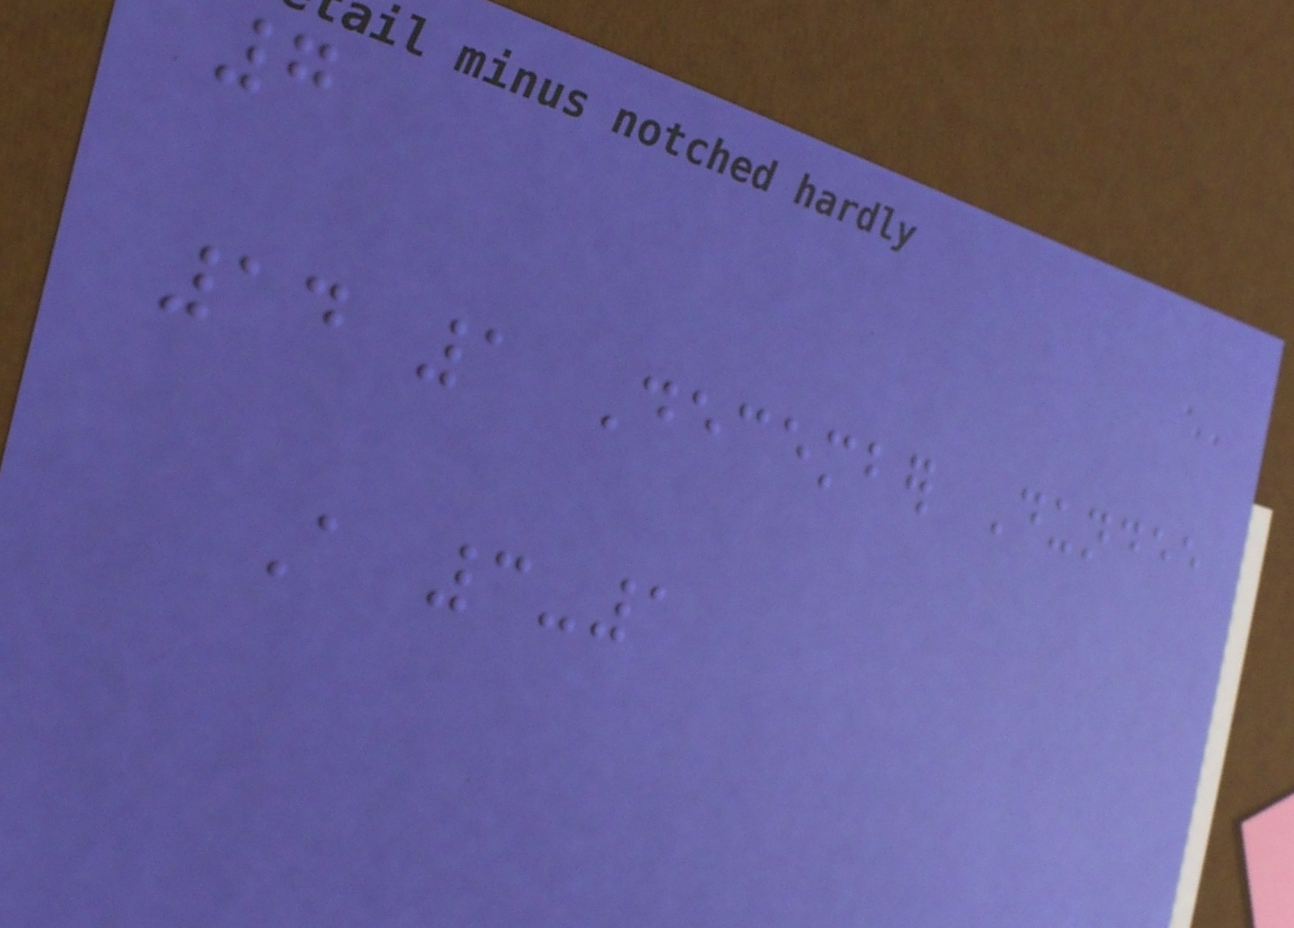7
14 1 December Dundee
A 3-1
